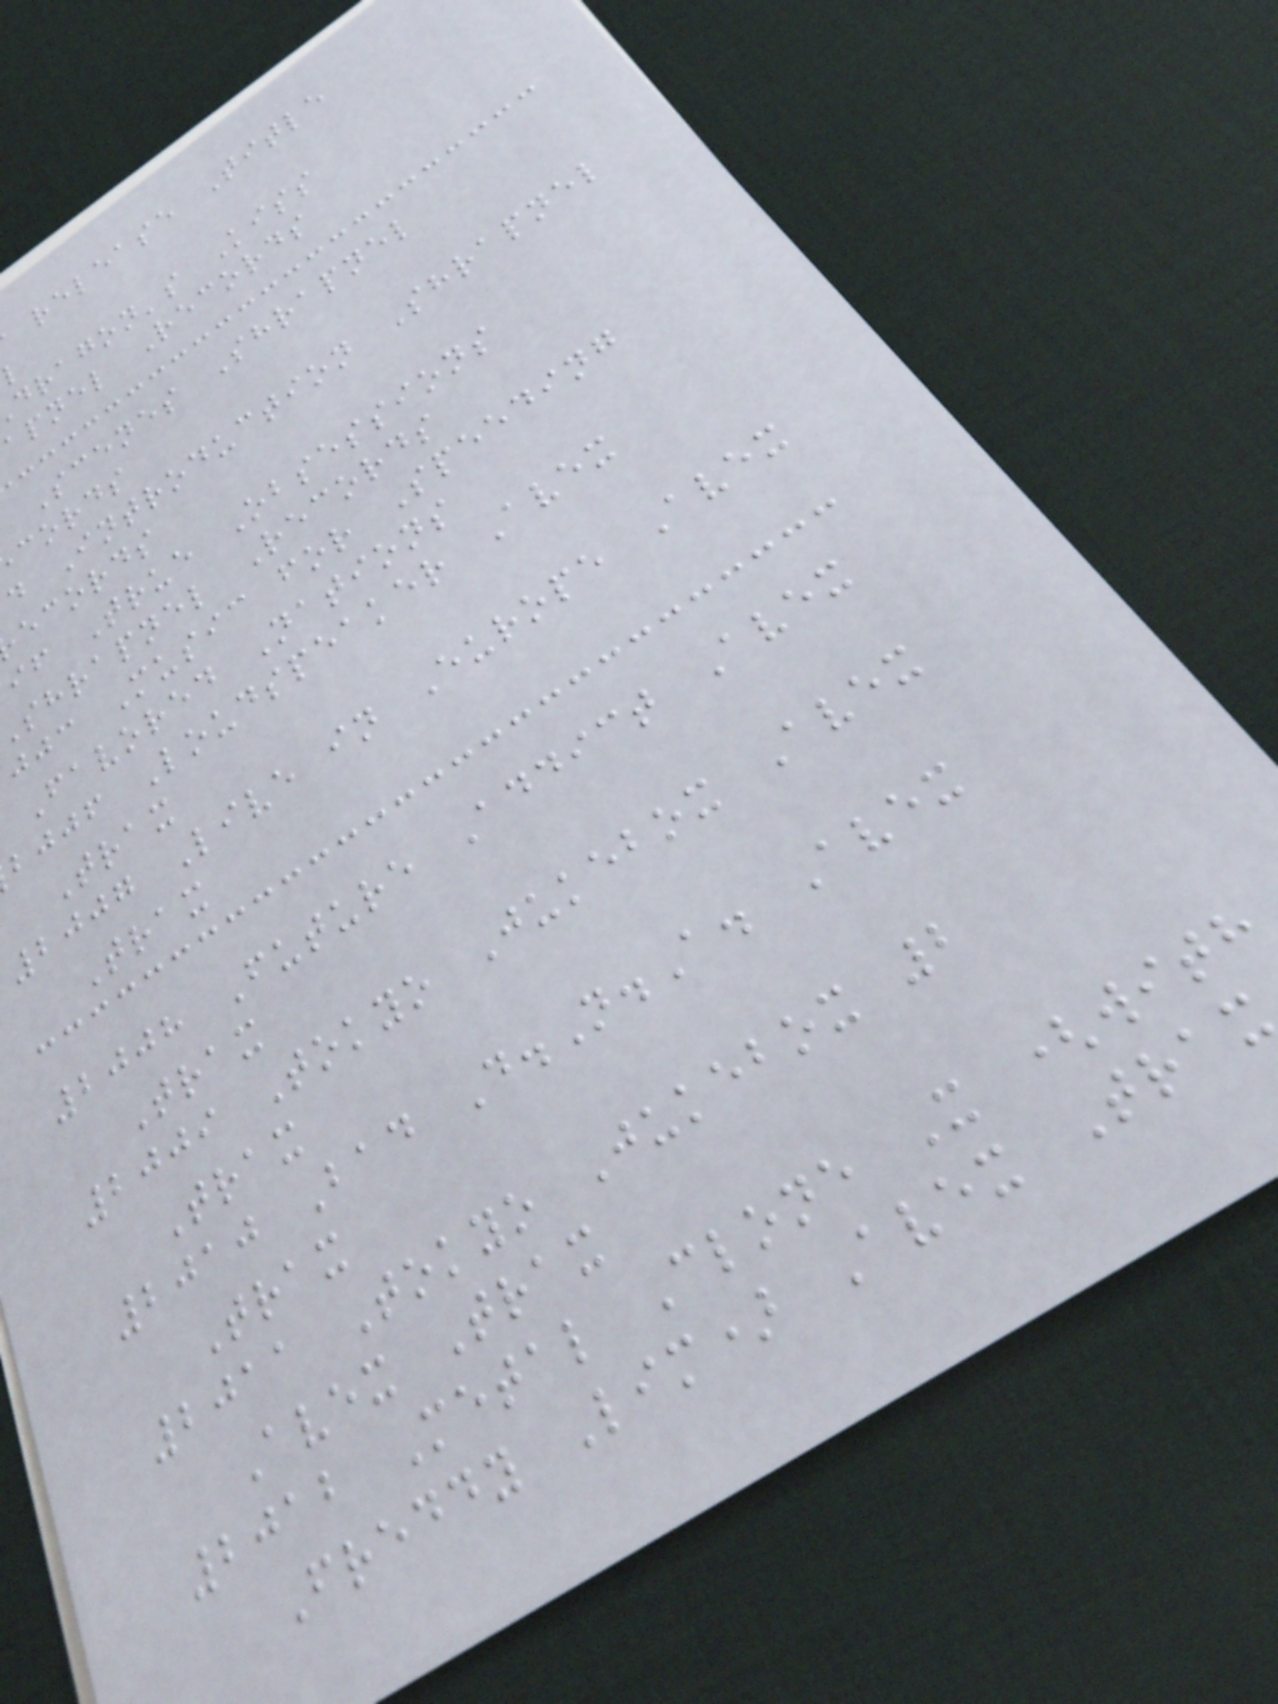release Title
dragon's Kiss
apnel Records
Scenes Shrapnel
cords
d Introduction Shrapnel
ecords
if True Obsessions
shrapnel Records
jjc Music for Speeding
Favored Nations
bjjf Loudspeaker Avex
Trax
2007 Live in Europe Avex
Trax
2008 Future Addict Avex
Trax
2009 Tokyo Jukebox Avex
Trax
2010 Bad D.N.A. Avex
Trax
2011 Tokyo Jukebox 2
Avex Trax
2012 Metal Clone X (with
Freddy Lim) Avex Trax
